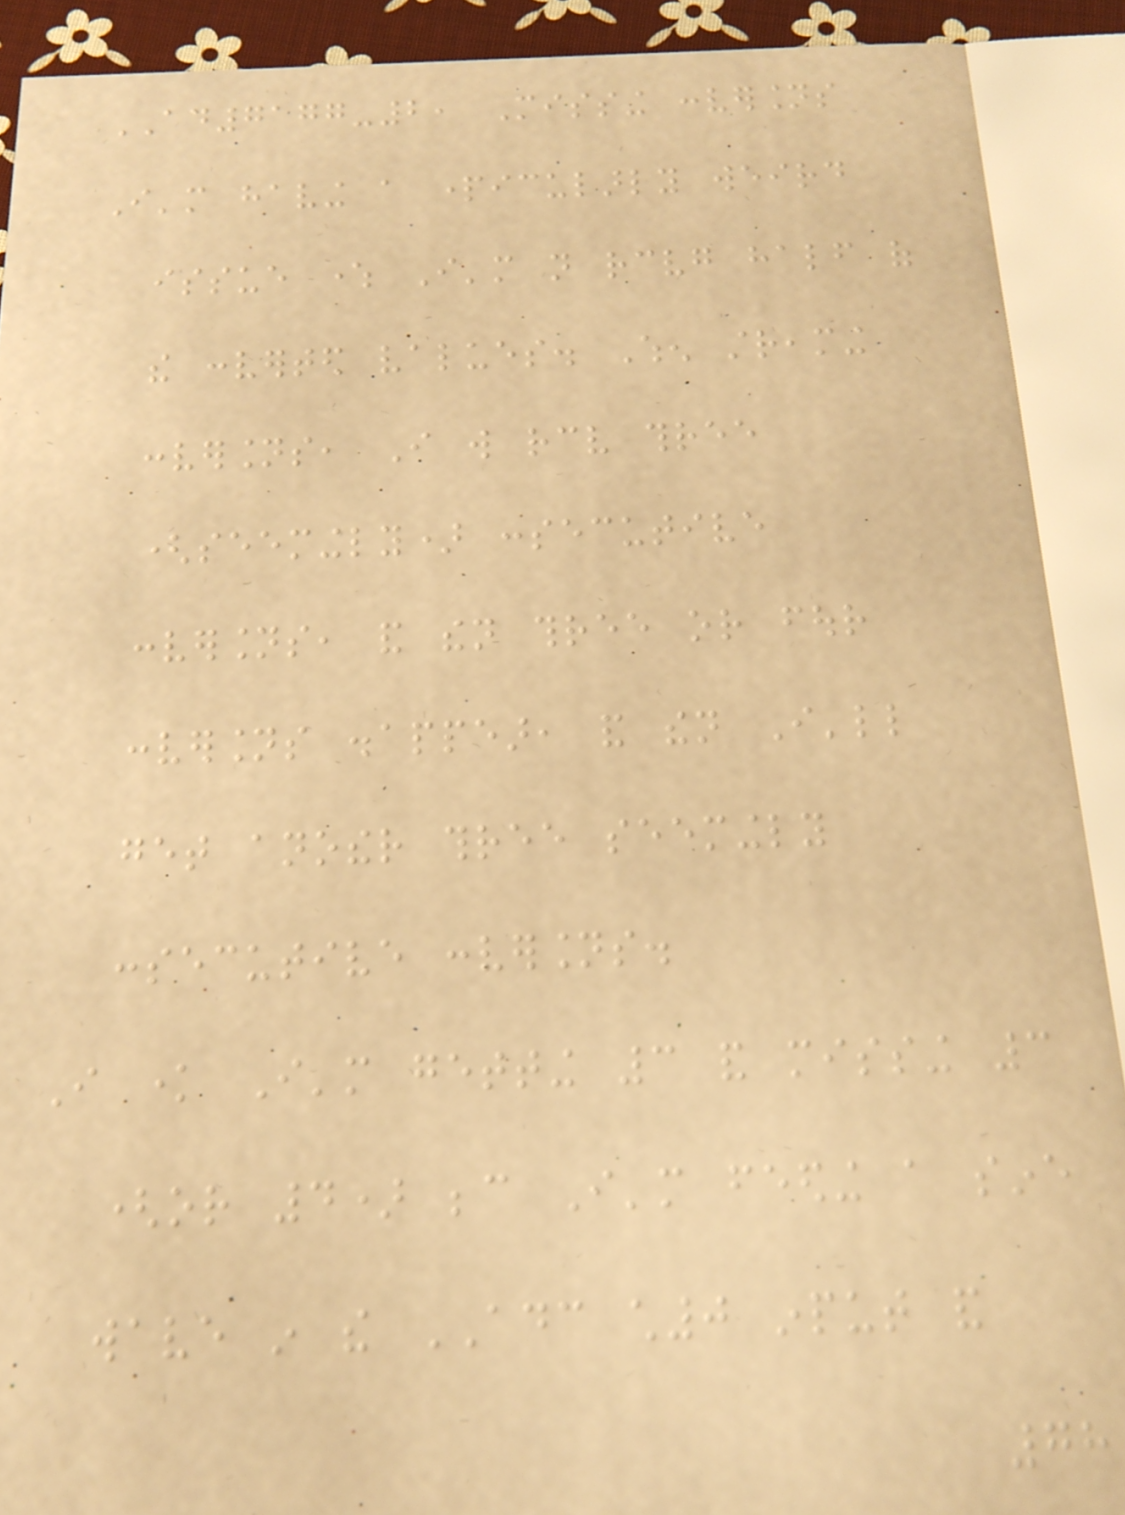AD7177-2, Missing conversions
I'm having a particularly weird
issue where I'm not receiving half of
the converted values. When streaming
conversions, I will receive three
(seemingly) consecutive
conversions, and then three or four
conversions disappear, and then I'll
get another three seemingly
consecutive conversions.
I know I'm getting 3 and missing 3
(or 4) because I'm feeding a sine
wave in the ADC ch0 input and
78
